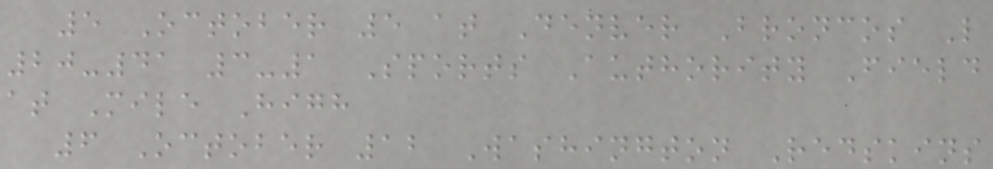5 October 5 at Denver Broncos L
20-41 3-1 Sports Authority Field
at Mile High
6 October 12 Washington Redskins
